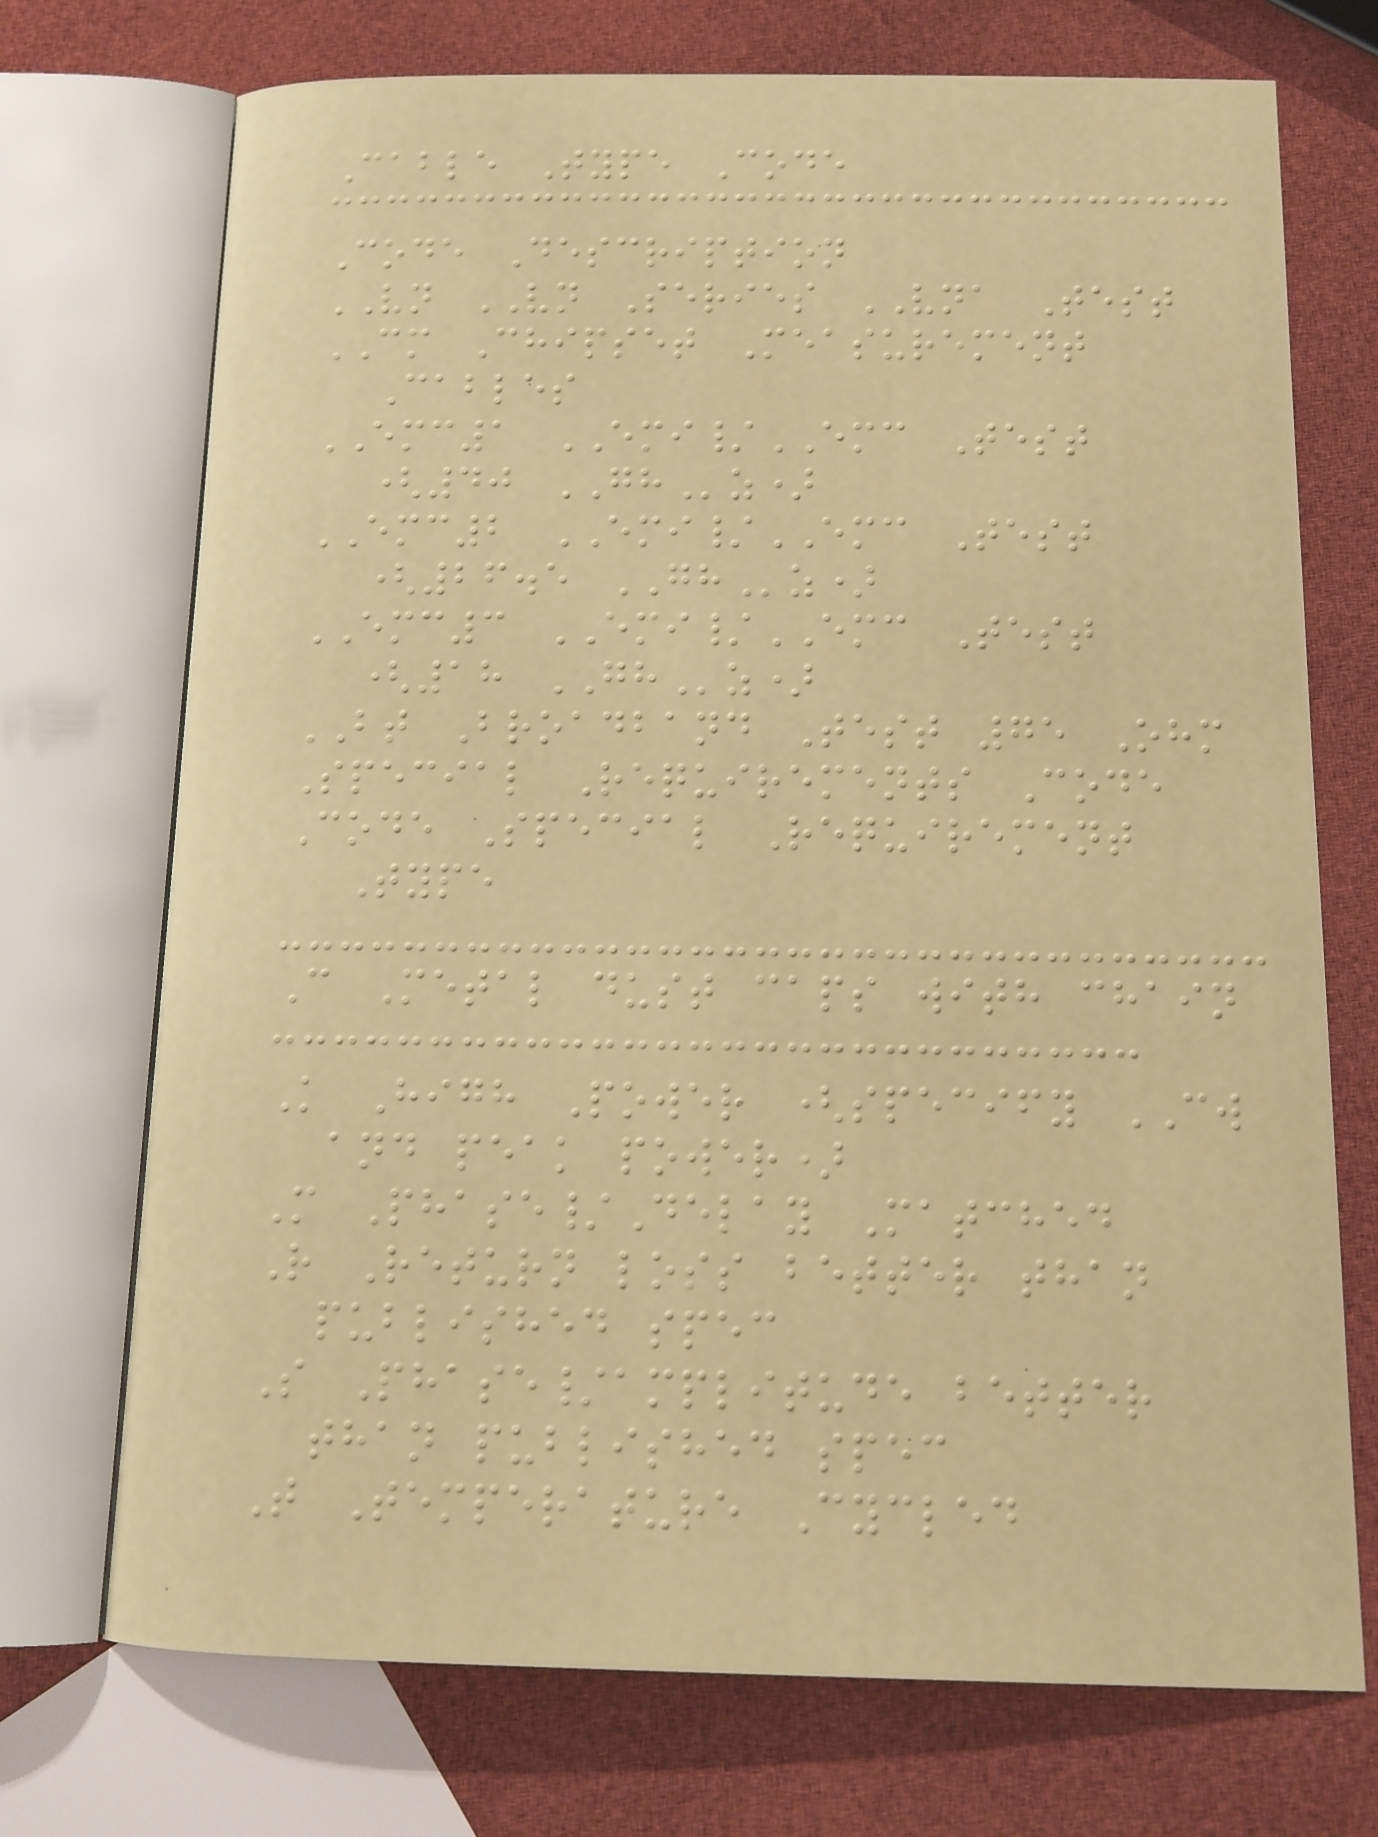Cable Type Code
Code Description
VN VN Series VNA Test
CM Chipset Measurement
Cables
EMC1 EMI/EMC Test
(40 GHz)
EMC2 EMI/EMC Test
(26.5 GHz)
EMC3 EMI/EMC Test
(18 GHz)
BT Broadband Test 75 Ohm
Special Requirements Code
Code Special Requirement
Type
C Metal dust caps with chain
K High Power (specify CW
and peak power)
M Phase/Delay Matched
R Return loss better than
published spec
S Phase/amplitude better
than published spec
T Temperature Cycled
